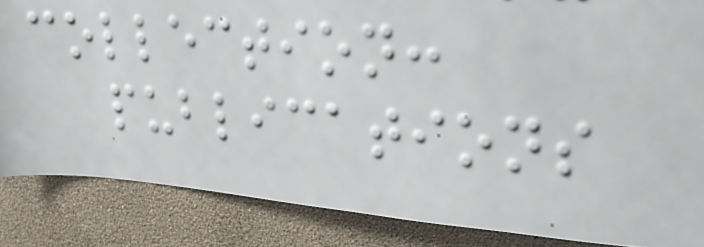collection:
publications
